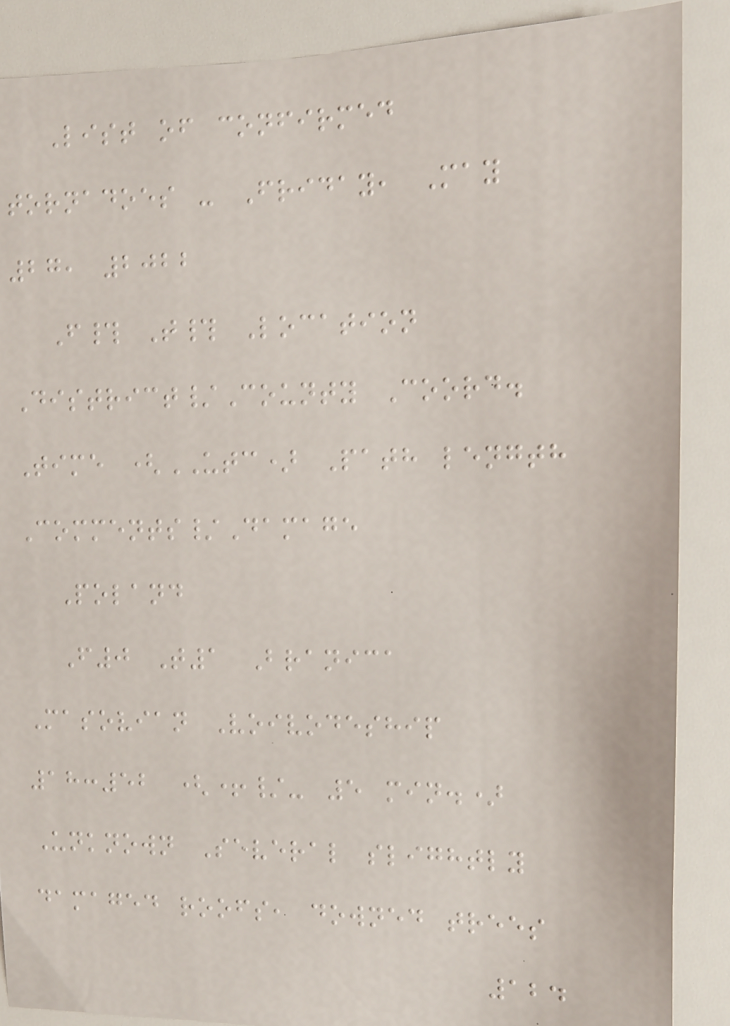List of confirmed
tornadoes - Friday, May
27, 2022
F# T# Location
District/County Coord.
Time (UTC) Path length
Comments/Damage
Poland
F0 T1 Branica
Masovian Voivodeship
18:52 (+/- 5 min.)
Unknown Several slightly
damaged roofs, downed trees
124
